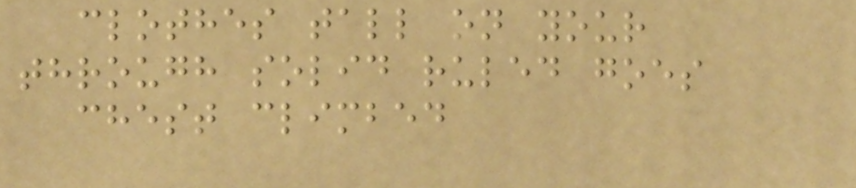clothes tall on your
through solid ruled goes
chest climbed
